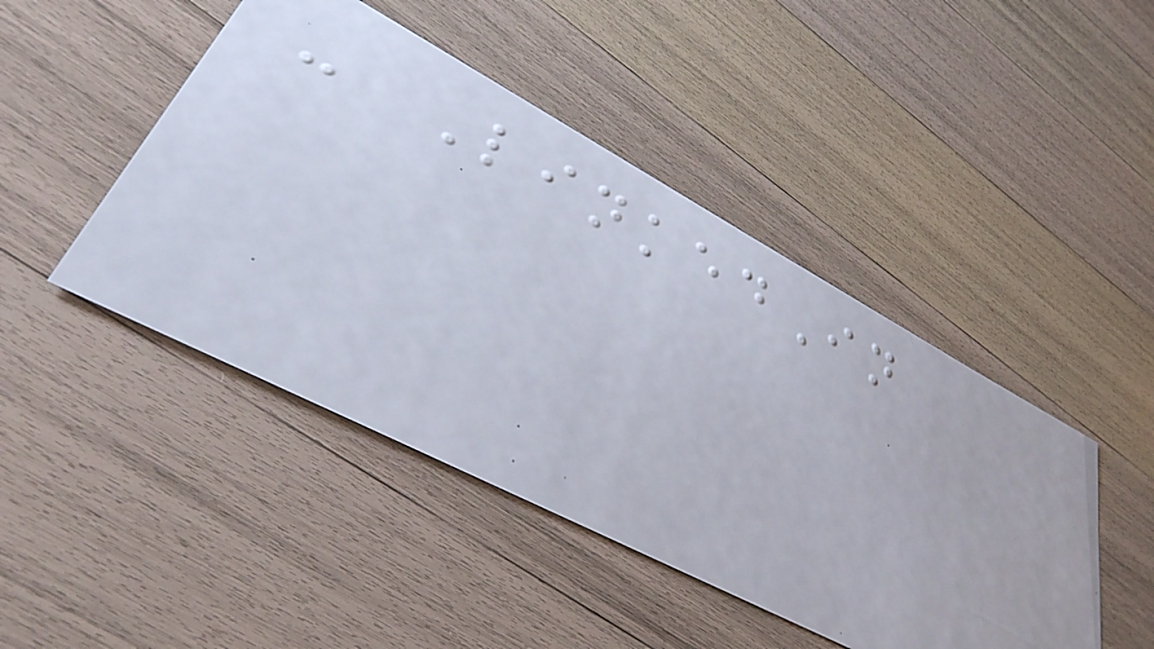- LinkedIn
